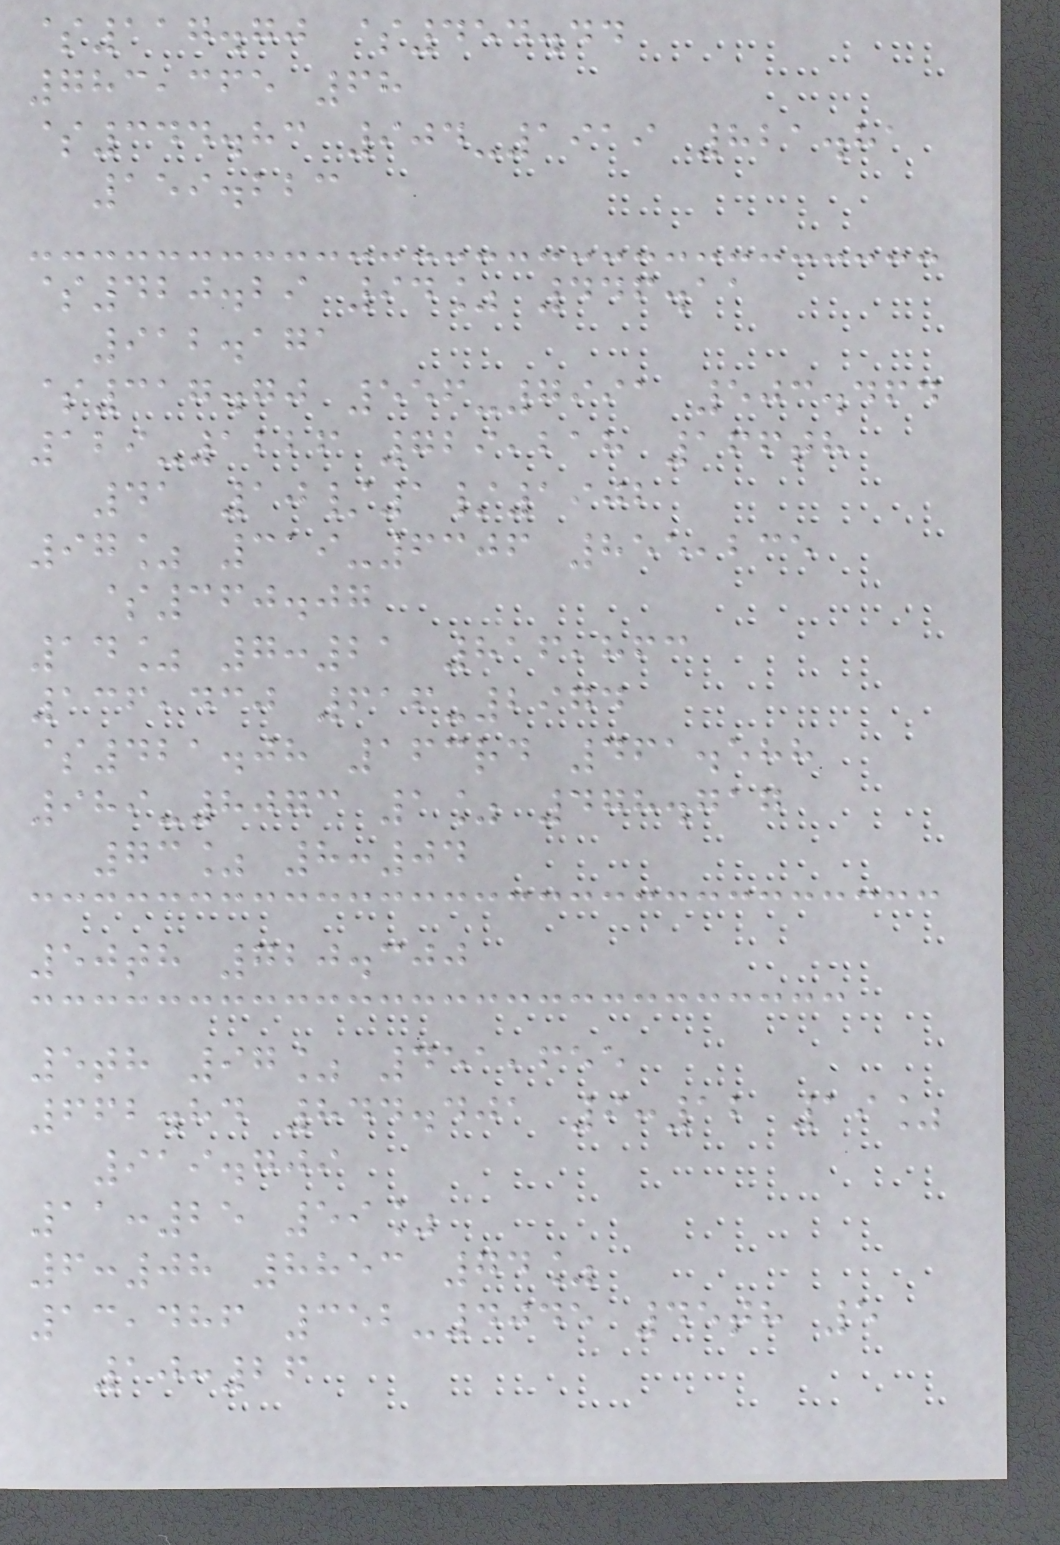$117.70 $454.44
783,365 68
$344.83 904-1919 821.81
159.223
$420.29 94% 446.11
912.171
$317.70 556-7991 503.464
129-1226 729,218 166th
41 10/1/1902
97% 319-6306 855,235
$360.07
14% 7:21 816,863
136,430 616-2974
$421.08 163rd 461.588
989-8073 1% 478.717
73% 8:04
50th 720.300
5th 97% 451,655
662.84 844.401 9:12 19%
919.709
11:25 59%
6:08 8853 74%
13,486 352-4045 45th 5
10:26
